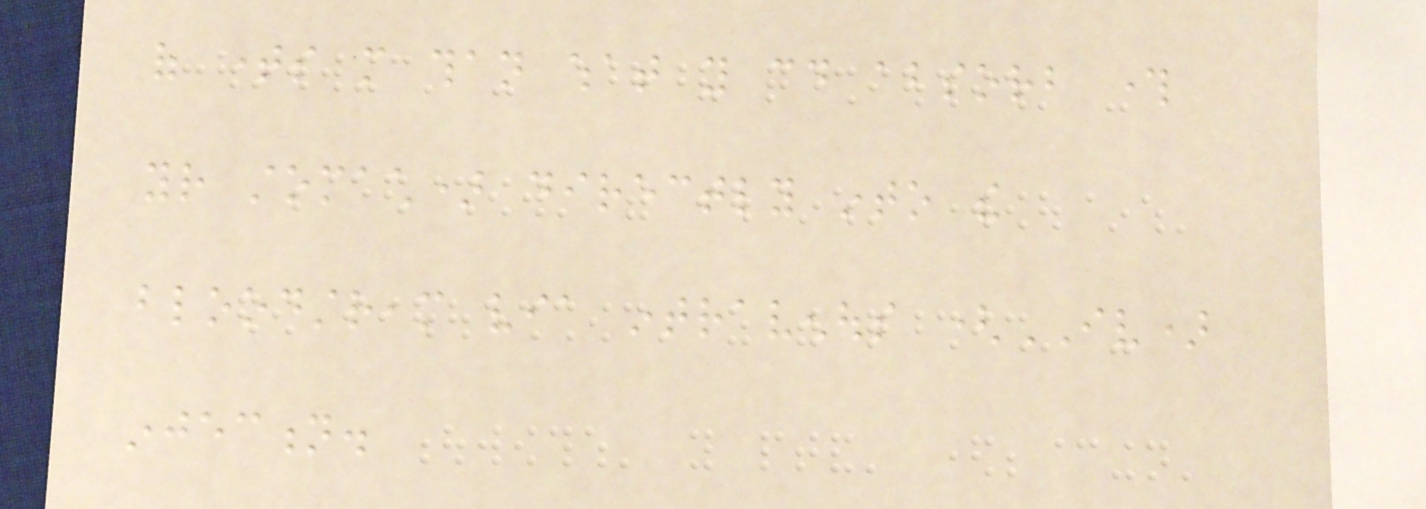of times more than what you could absorb through
your stomach) directly into the
bloodstream via intravenous (IV)
injection.
